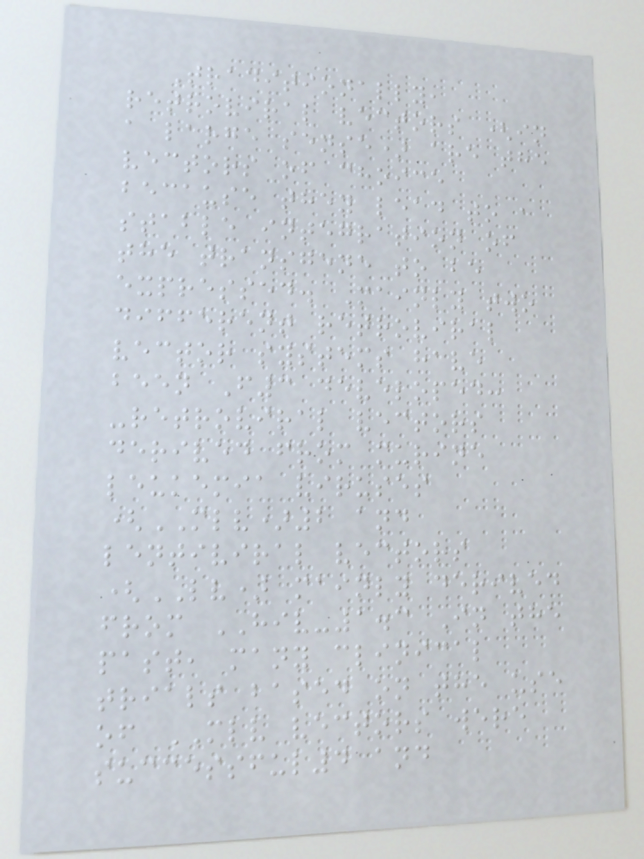Traditionally,
retroviral vectors (in
a large sense) are the
vectors of choice
because they lead to a
stable integration of
the transgene to be
expressed. Mainly two
different retroviral
vector systems have
been F3 developed:
-retroviral vectors
derived from murine
leukemia viruses
(MLV)2 and
lentiviral vectors
(LV) mainly derived
from HIV-1.3 In the
past, many clinical
trials based on the use
of MLV vectors were
successful4 and
